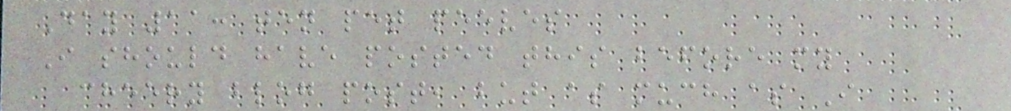Day 11: ten pet peeves
I should have posted this before my
cheery blog post, but as much as I
